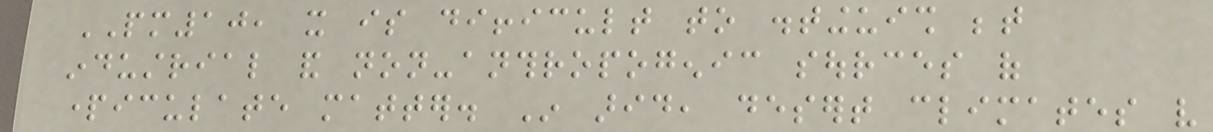PM10, it is difficult to distinguish between
industrial and non-anthropogenic sources of
particulate matter. In arid, desert climates very
